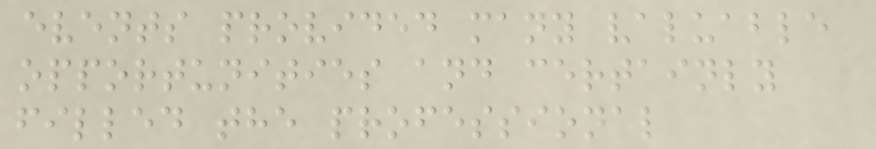events provided many valuable
opportunities and certainly
filled the professional
